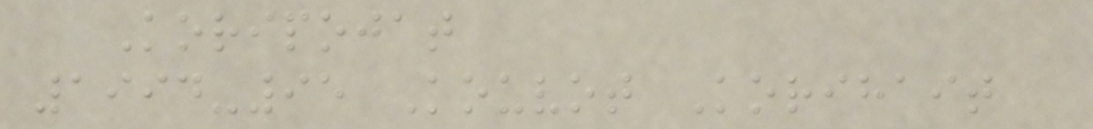Koripojat
1994-95 Kouvot Korihait
